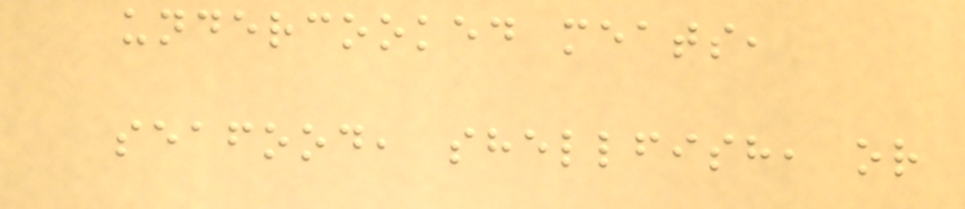undercooked meats,
seafood, shellfish, or
